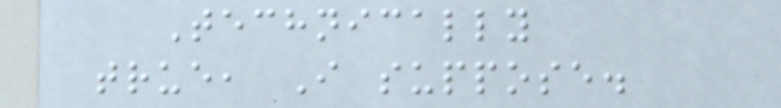Technically
true, I suppose.
